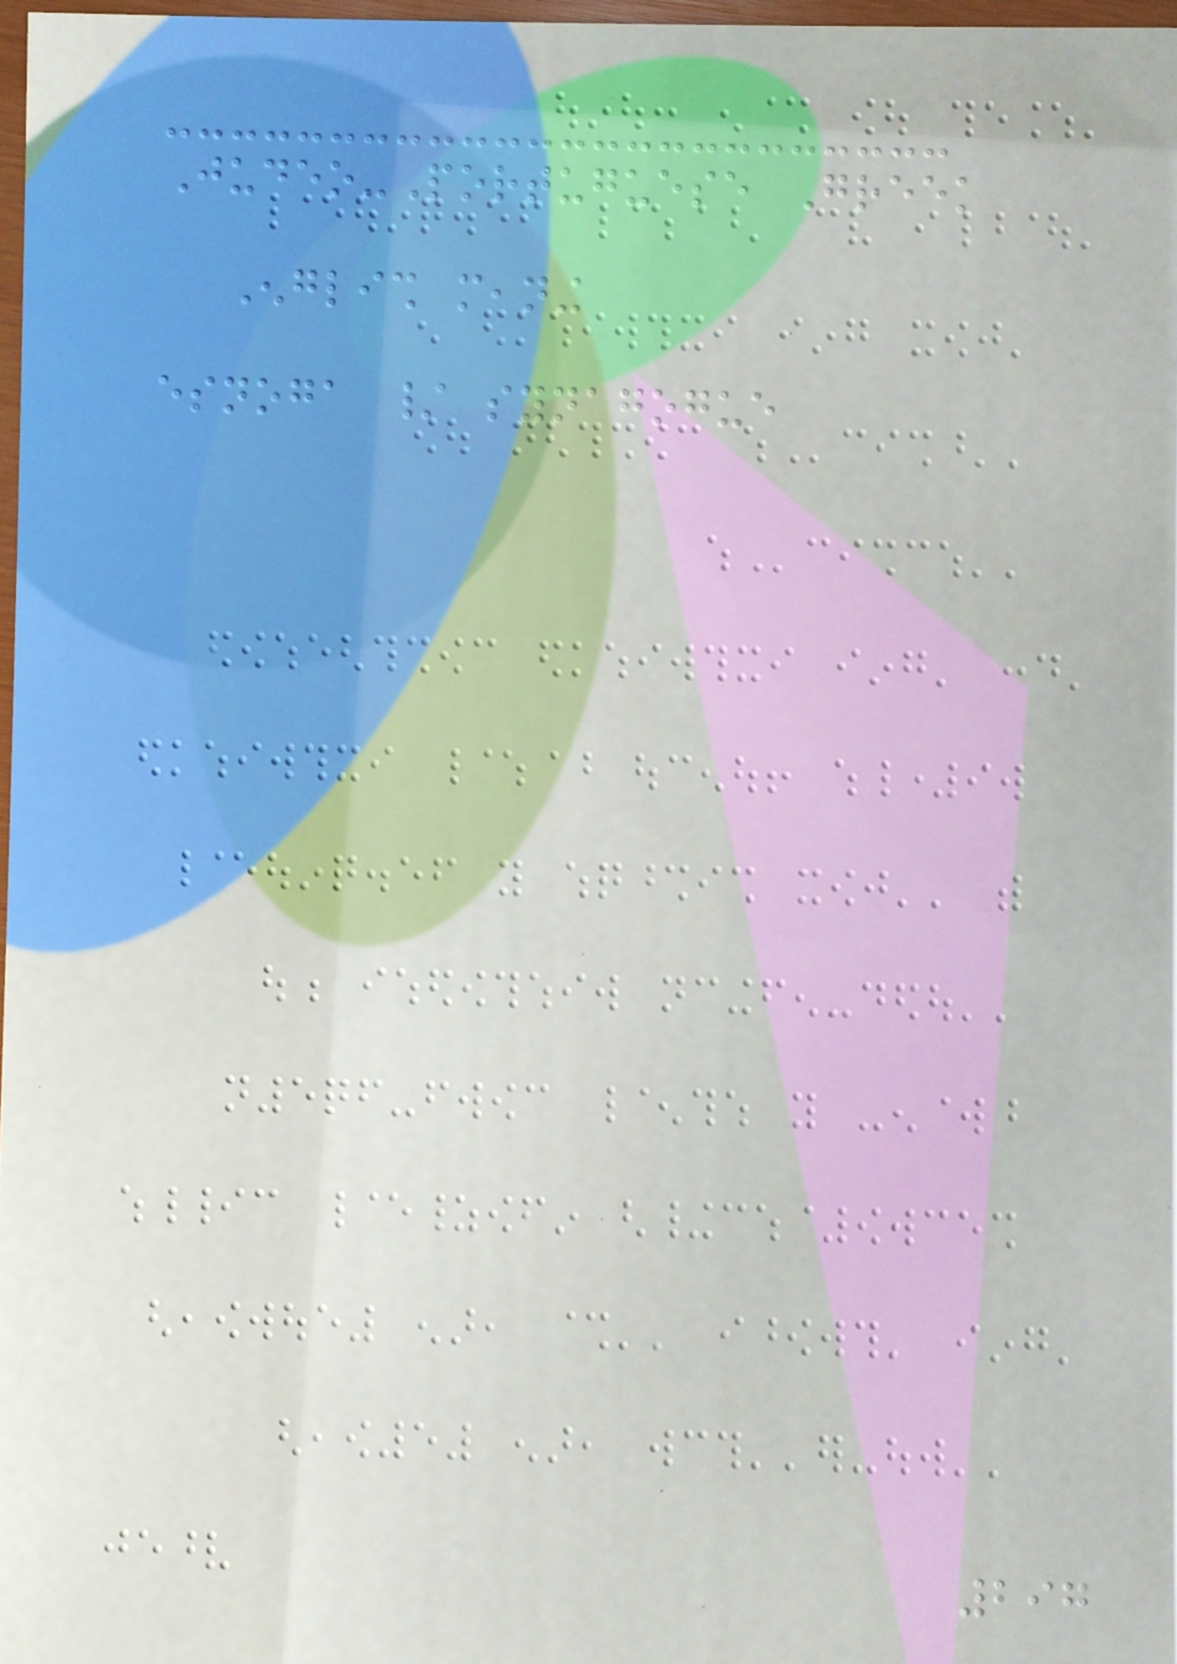Judeo-Portuguese Greek
English meaning
esnoga / synagogue
297
